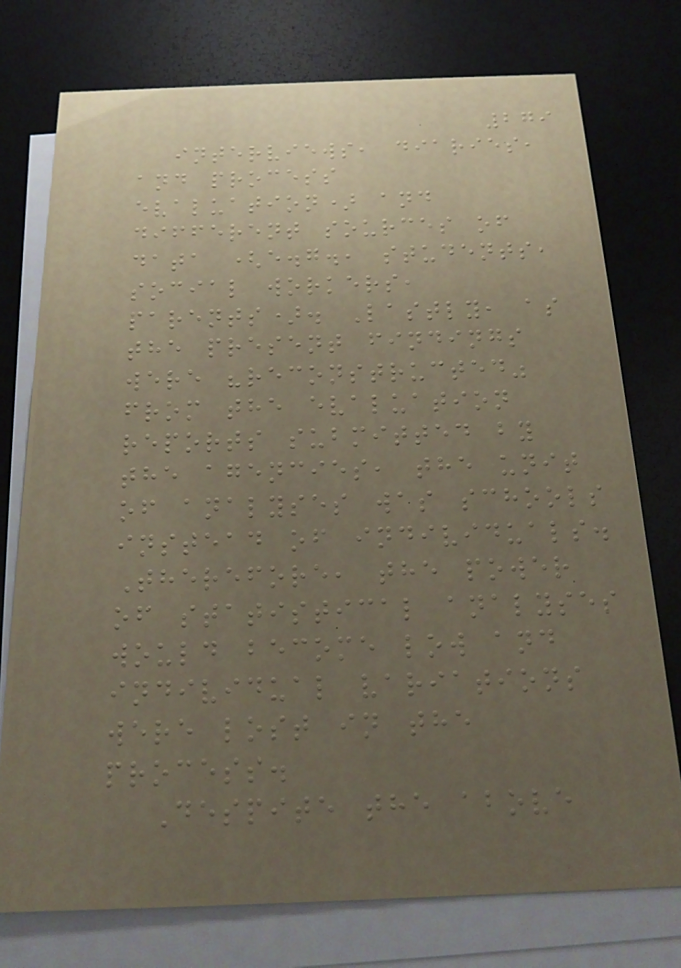279
interviews, diaries,
and process
evaluation) and
different sources of
data (e.g., students,
social workers,
parents). Lastly, as
the present findings
were "reconstructed"
from the evaluation
reports submitted by
the agencies, the unit
of analyses was schools
instead of individuals.
Therefore, the power
of statistical analyses
would become low and
individual variations
were lost in the
process.
Despite the above
